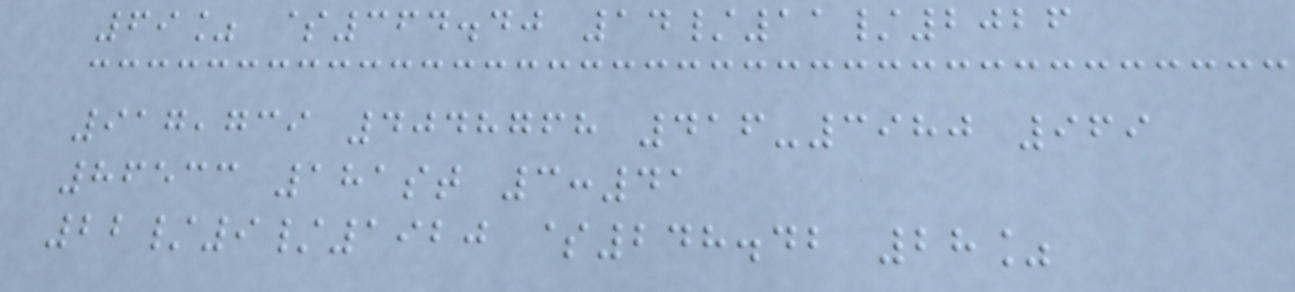69% $364.40 14/11/2026
917,739 4048768 416-3980 969
86533 181st 3:41
22/9/1920 $248.42 28%
